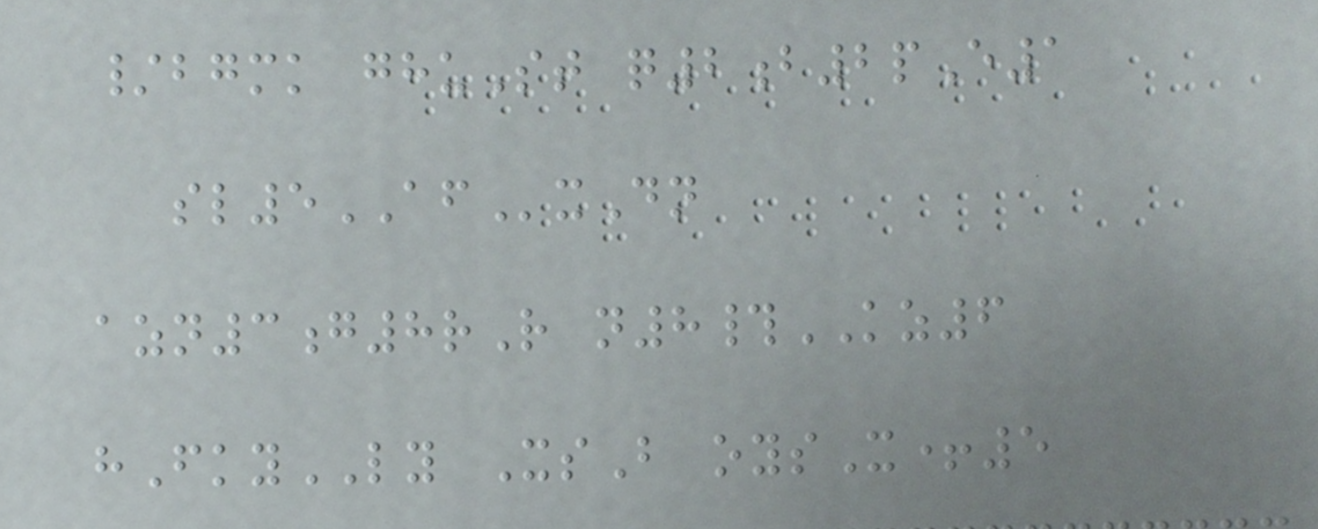/bgmk ghuSt q2b2pE1
sl5AFxDn
azn3g8rR n8#KZ6
hFkyLY XsB oysX+5
